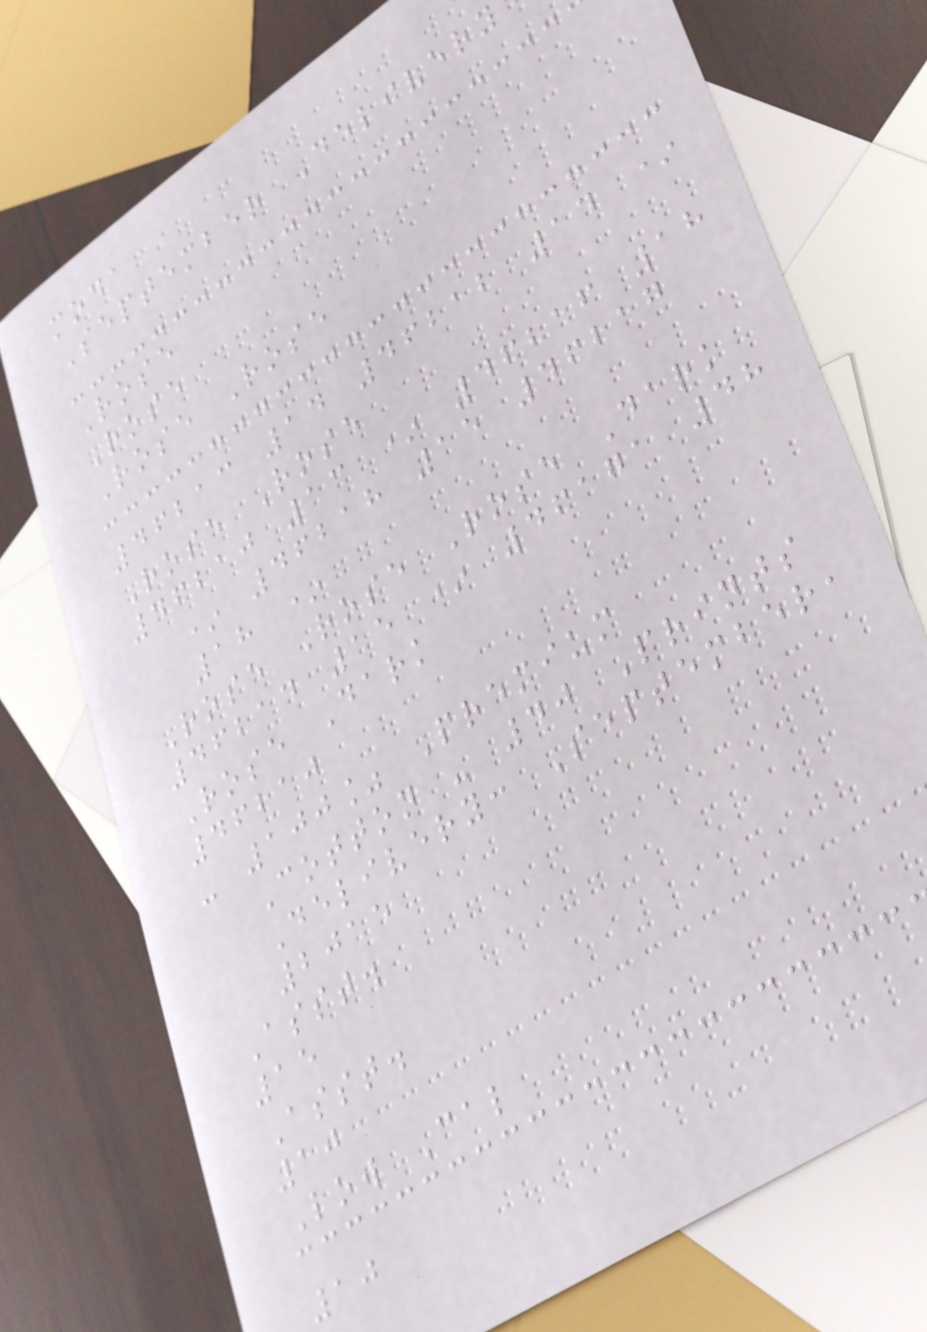moda
September Delivery
Rose
Rose
Rose Rose
46213 14 46212 14 *
Rose Rose
46210 13 * 46216 18
* 46218 15 46217
18 *
Rose Rose Rose Dark
46214 15 * 46171 48
Rose Dark
46210
- 100% Premium
Cotton - 40 Prints
Delivery: September,
2015
Asst.
15
Asst.
10
Low Cal
10
